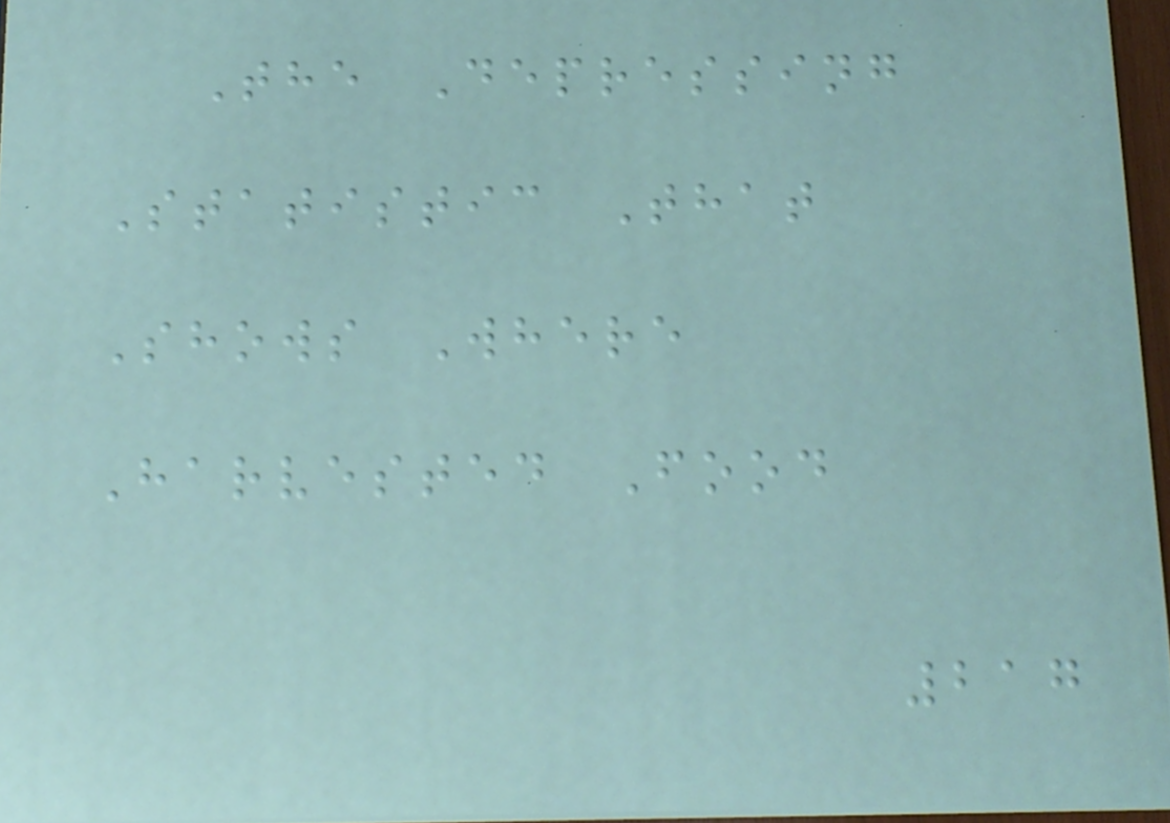The Depressing
Statistic That
Shows Where
Harvested Food
217
